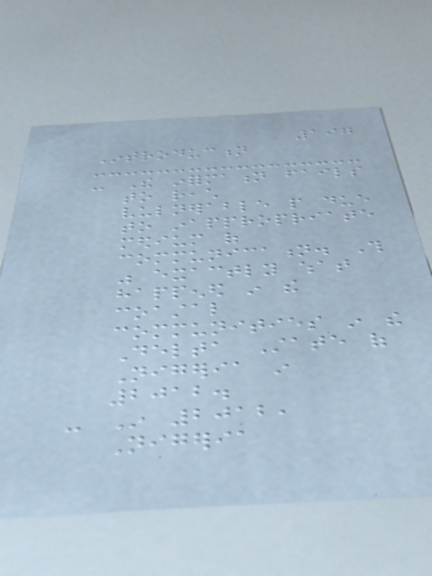197
Introduction
- The information fails
to reach
vulnerable people due
to inappropriate
medium of
communication. This
was exactly what
happened in the
coastal
communities in the
Delta State of
Nigeria in
2012.
- In 2012,
Nigeria
